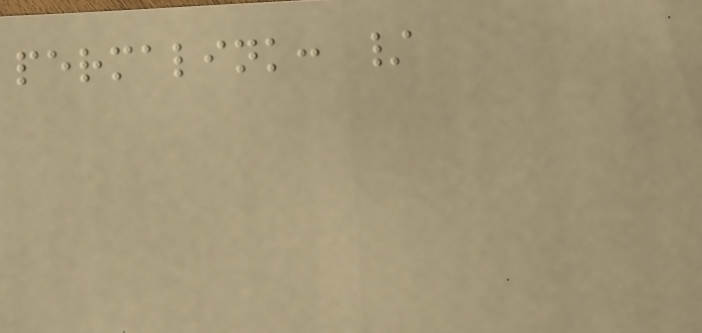permalink: /
